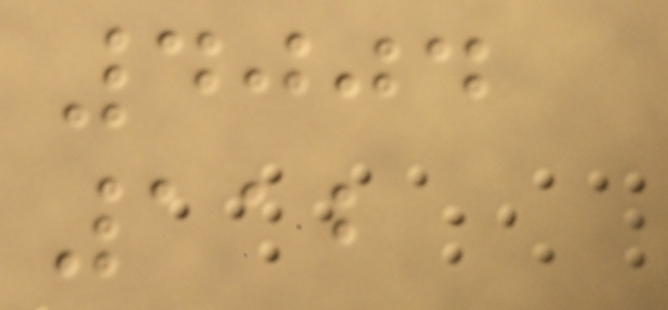4004
112
